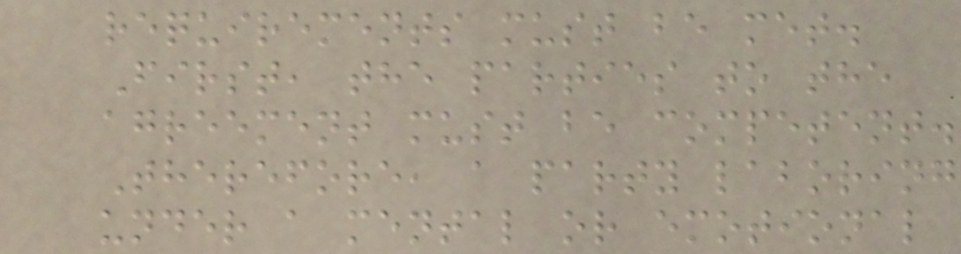requirements must be met.
First, the parties to the
agreement must be competent.
Therefore, a party laboring
under a mental or emotional
